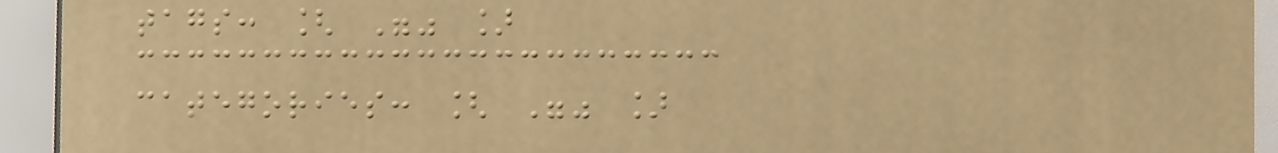tags: [ "" ]
categories: [ "" ]
